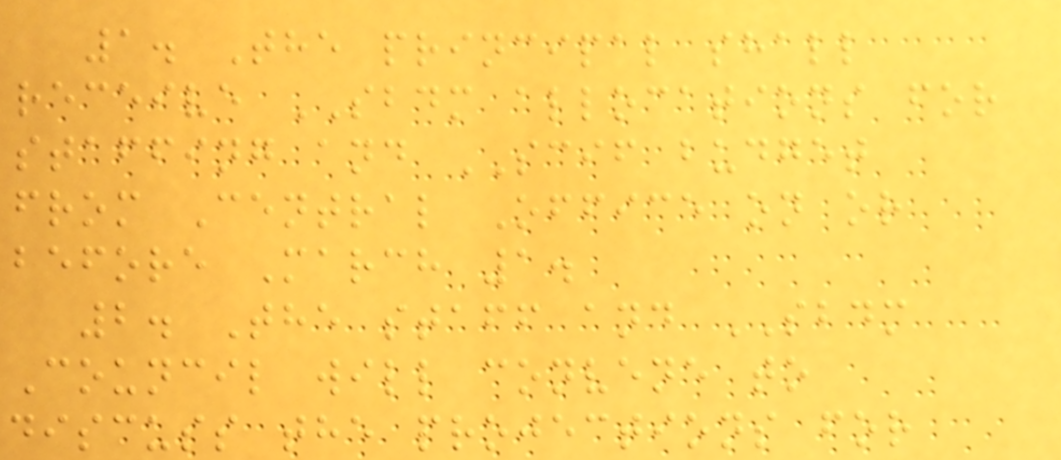1. The principal shall
receive SBDM allocations for
staffing and SCIF budget
from Central Office on or
before March 1.
2. The staff and SBDM
Council will convene to
discuss the projections for
